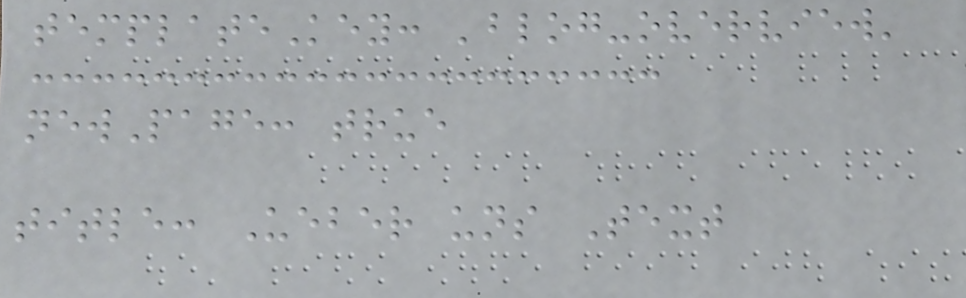templateKey: 'blog-overview'
newPage: true
title: Ueber uns Text
